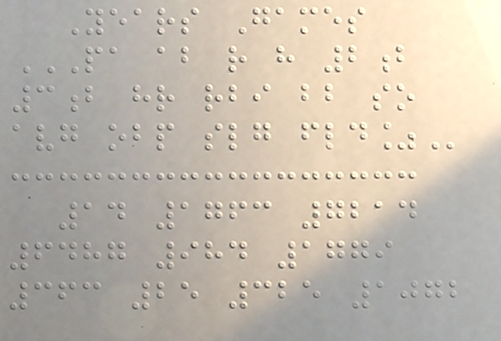Years Games
PA AB R H 2B
3B HR RBI BB SO
AVG OBP SLG FLD%
14 1763 7214
6487 984 1779
363 25 325 1072
